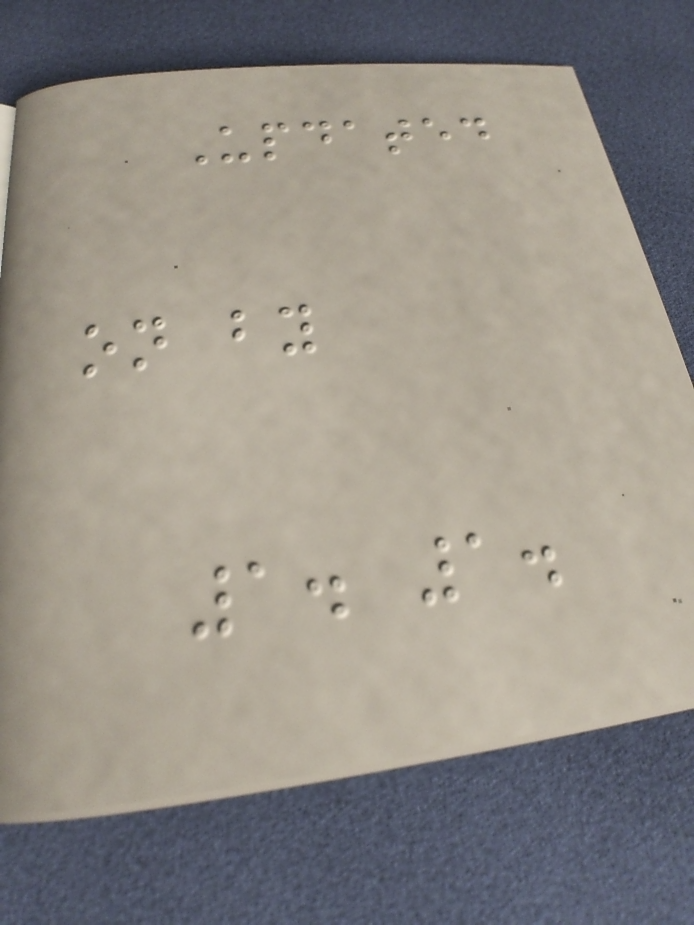Updated
on by
1. 1.
